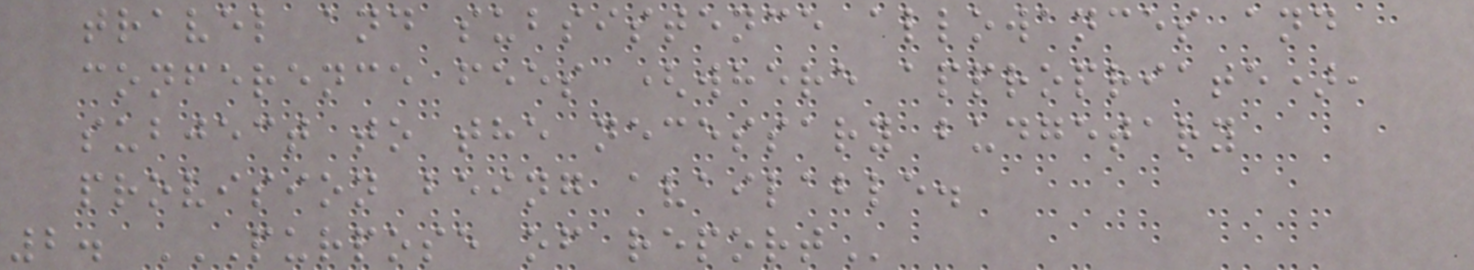travel and subsistence allowances and
conference fees (where appropriate),
subject to the necessary budgetary
provision being available.
2. PURPOSE OF REPORT
